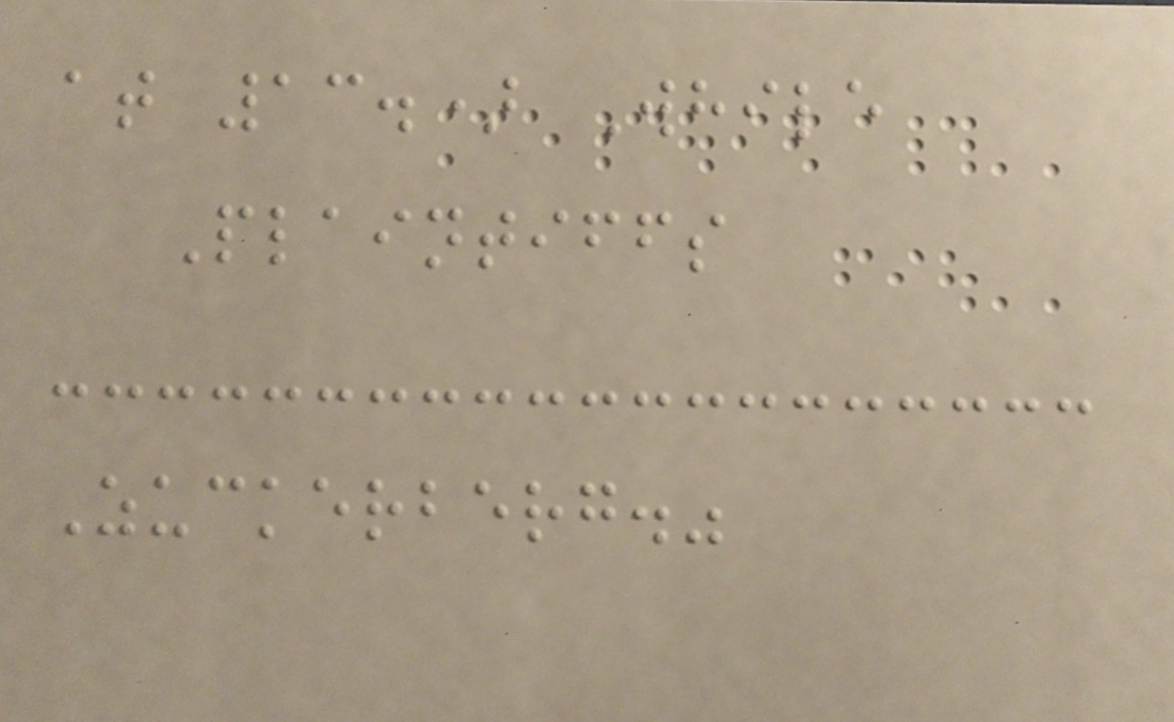at 13.) While
Plaintiffs
Zuckerberg."
